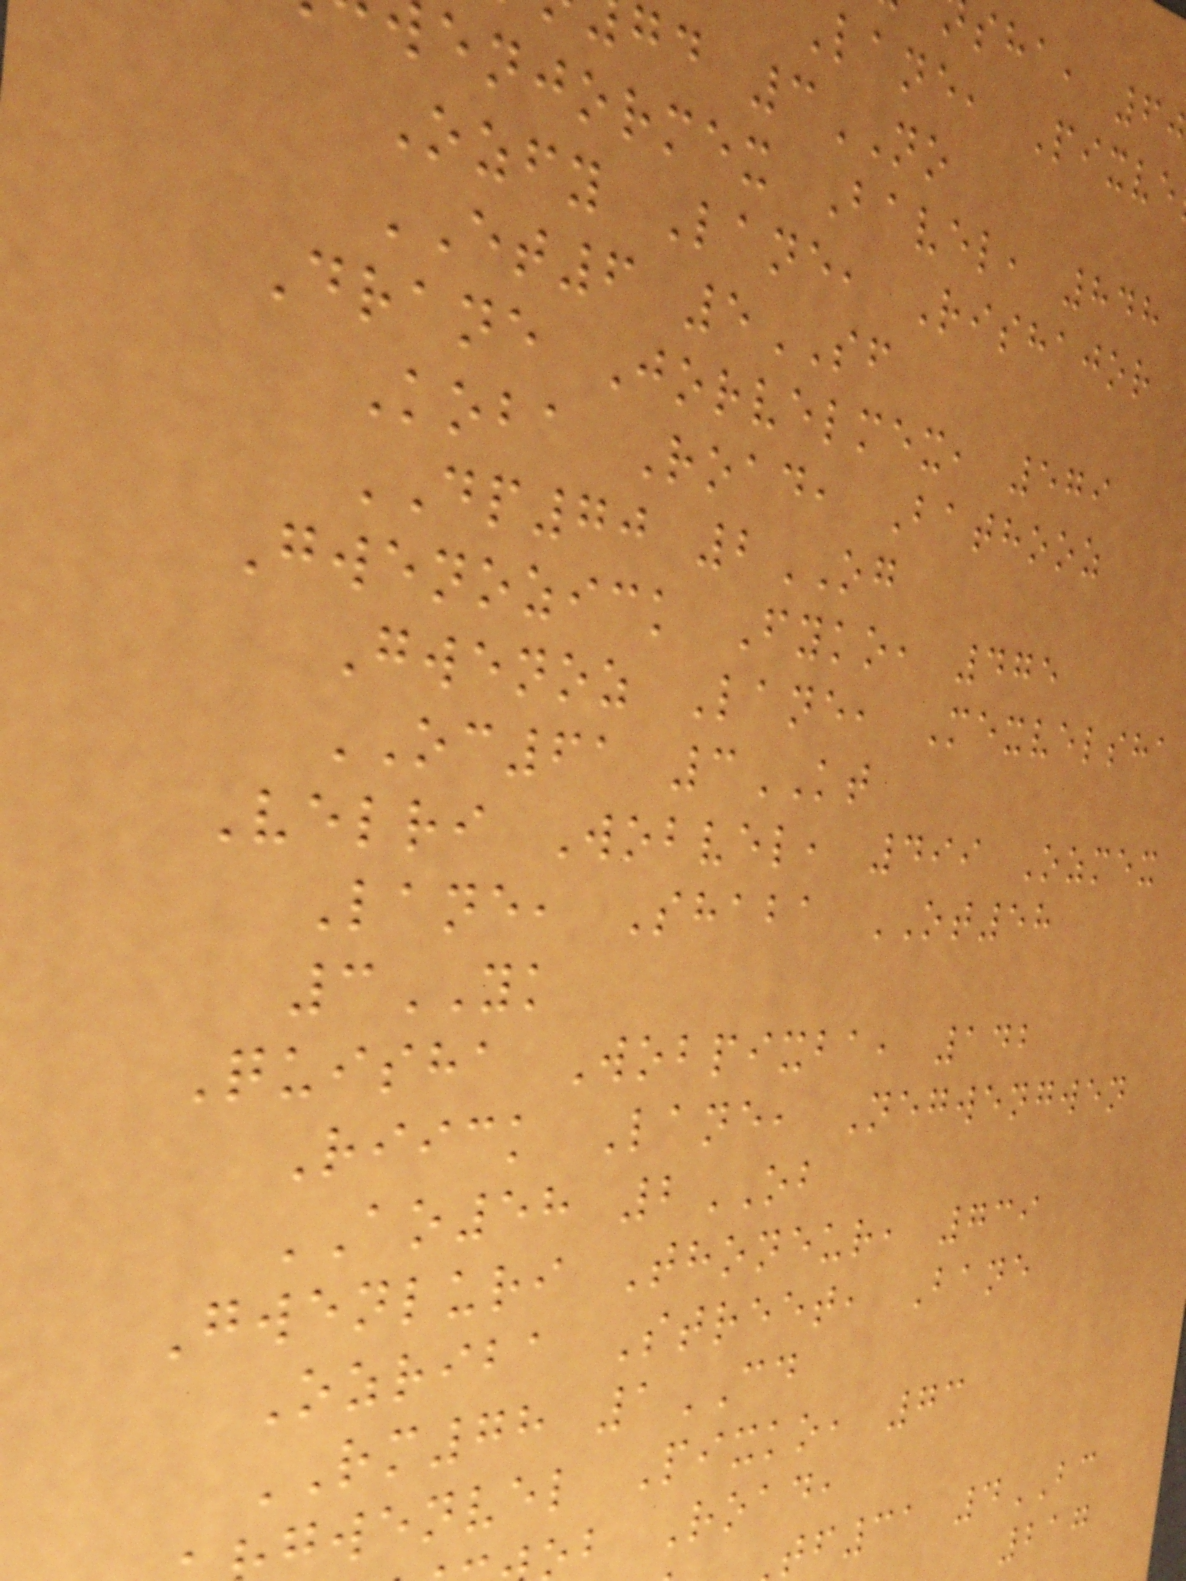sha, 6
lane, Pixve
gd 3NO
enjormex Bavel, 848
Ozfy Lane, Rishajor
ET6 5SF
Drane Jorvelmex, 579
Koba Road, Bathooz
DP70 2OG
Gwenozick Fyko, 475
Gwenoz Lane, Mexvelsha
OC61 3KT
Velri Wobvel, 499 Ozmex
Lane, Shaba OT58
3YK
Quisha Wobpixba, 142
Riick Lane, Negwengwen
AO58 2OB
Gwenluri Thoneur, 739
Ozriba Street, Bane
RM78 1CD
gwenvel Pixko, 73
b Road,
tf31 4BC
217
